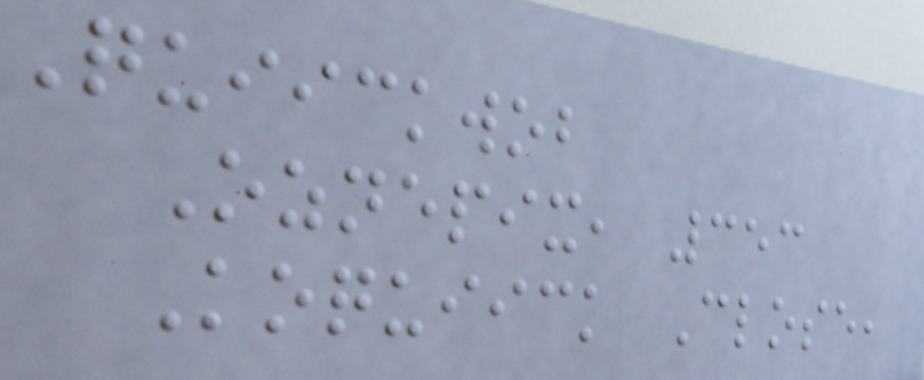Quiickwob
Oznepix, 353
Koquiick Close,
